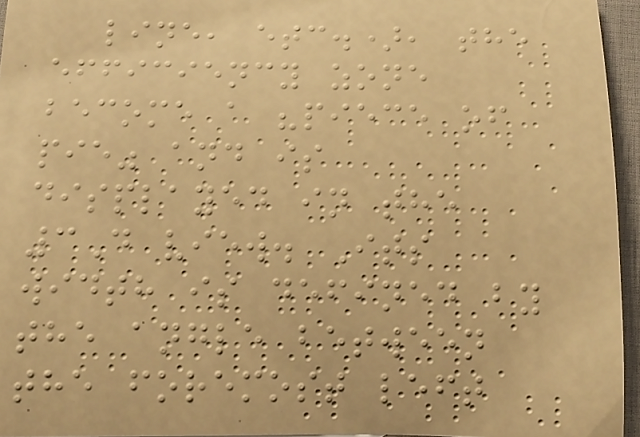line, etc.), the
efficiency zone
become a "piece of
pie" and is
displayed in the
3D view. Its
width is defined by
the angle between
the foremost left
